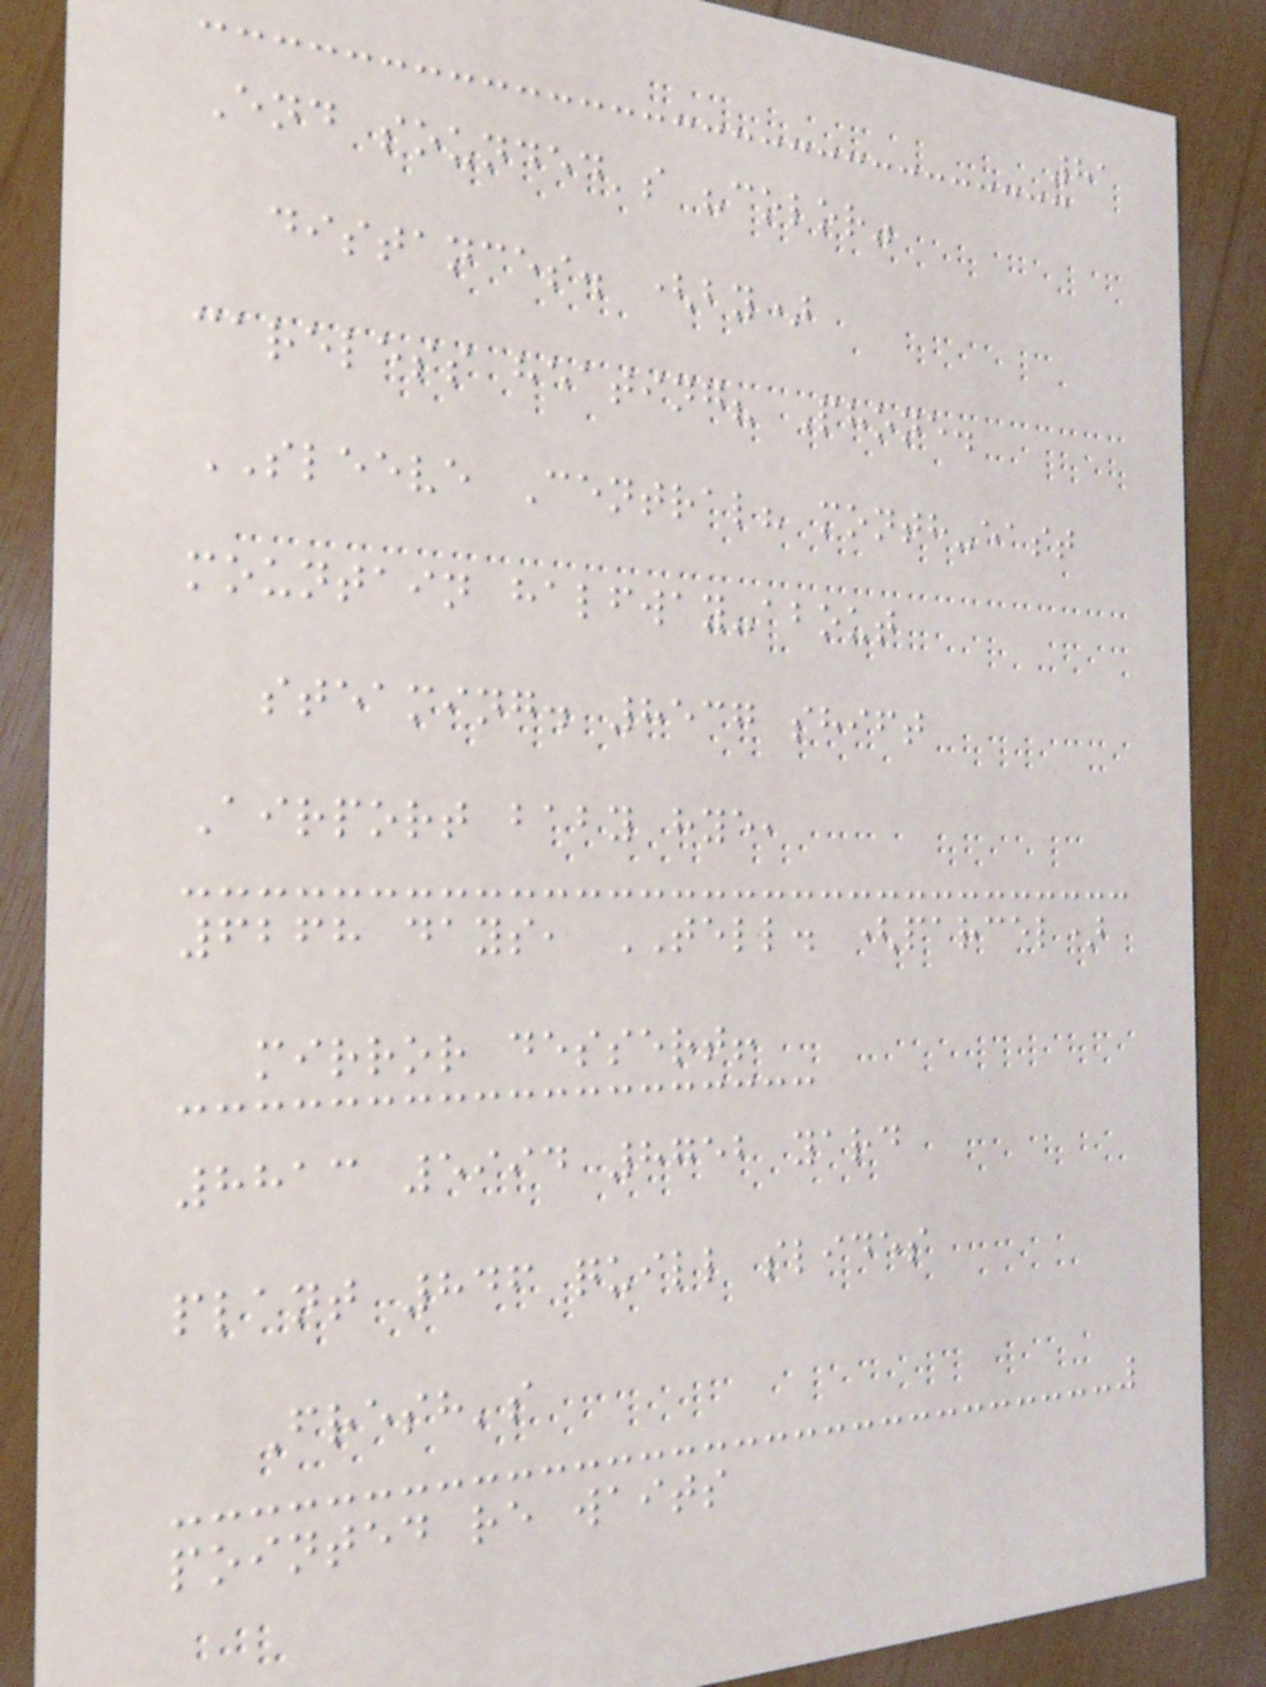81
End sounded's "color"
distances. (by)
careless heating? Phone.
SLEEVE Central? month-east
mountain halfway-about
steaming. 8537 shift
Airport baby hye,
6268 days, TELL. (parcel)
mirror dessert!
8813 5994 8752 yard
plant 846 quill slides
Fresh's
pointed re waits
